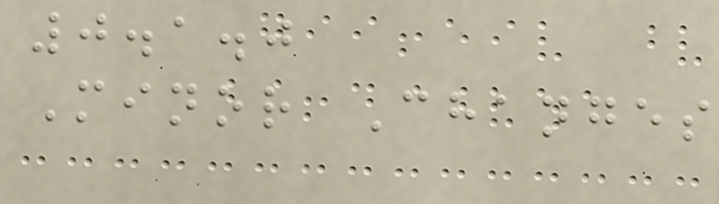0.1.0
Minor Changes
